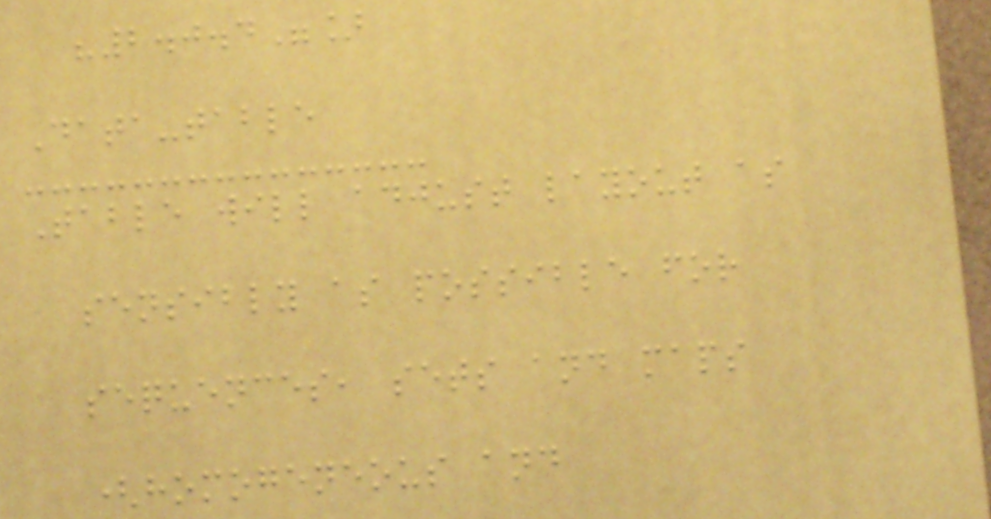"2.0.4"]
Data-table
Table will adjust layout as
sensibly as possible for
sequences, sets and maps
(homogeneous and
